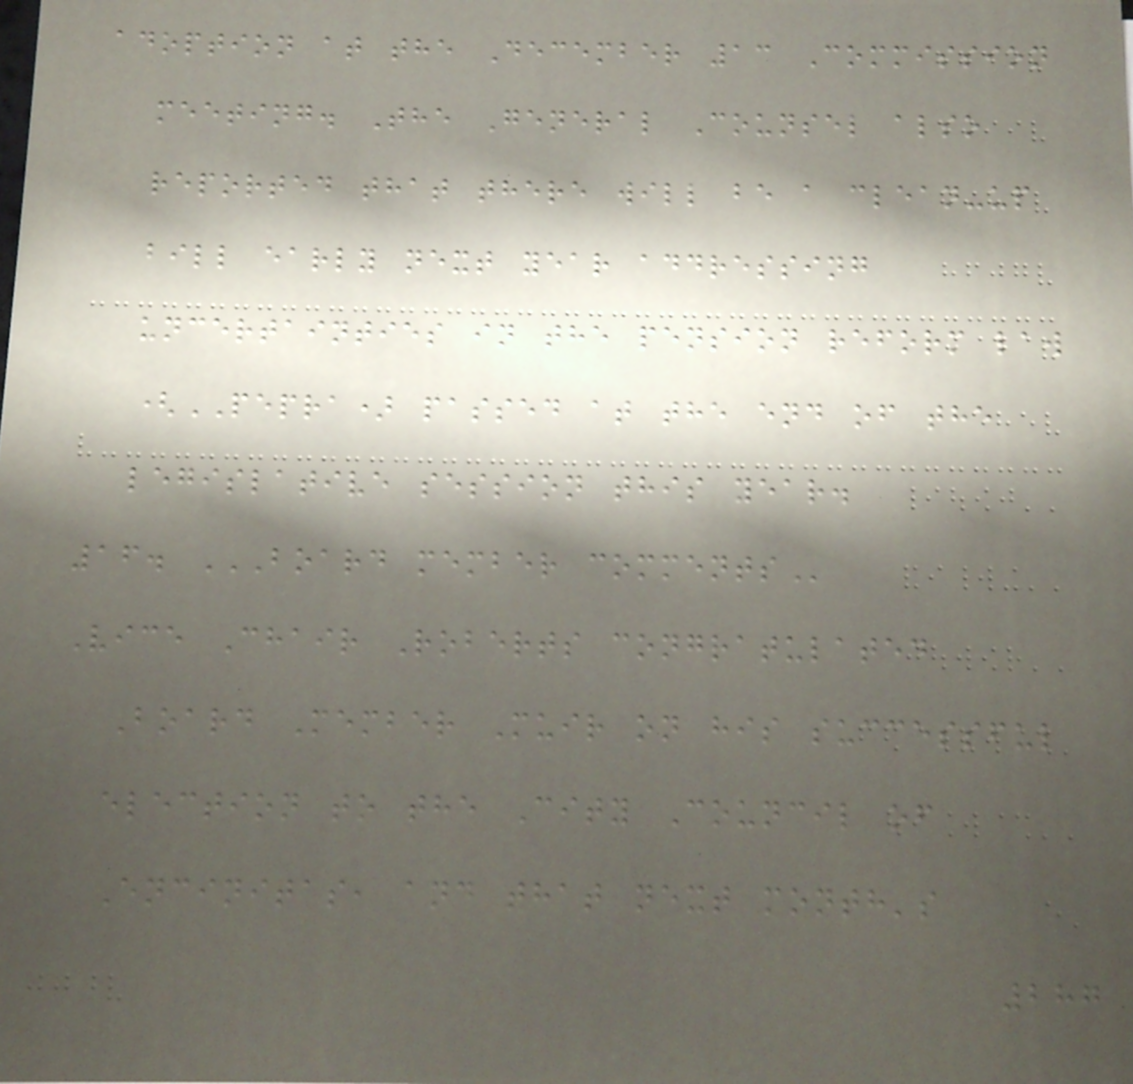adoption at the December 13 Commission
meeting. The General Counsel also
reported that there will be a clean-up
bill early next year addressing
uncertainties in the pension reform law
(PEPRA) passed at the end of the
legislative session this year.
16. BOARD MEMBER COMMENTS
Vice Chair Roberts congratulated
Board Member Muir on his successful
election to the City Council of
Encinitas, and that next month's
287
